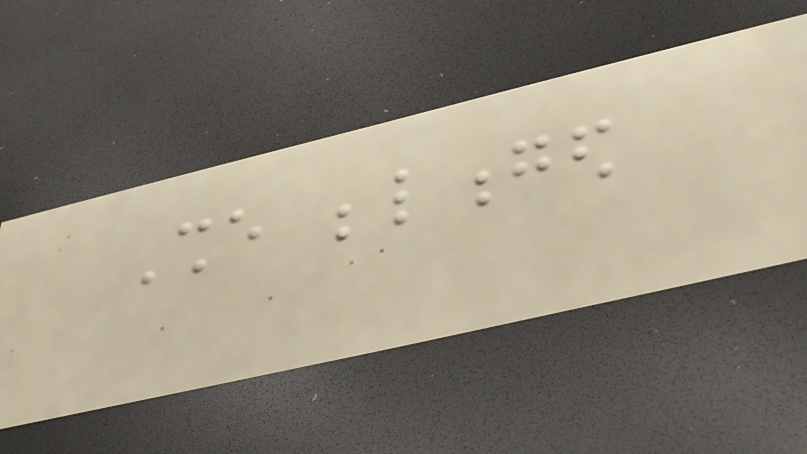She belonged
